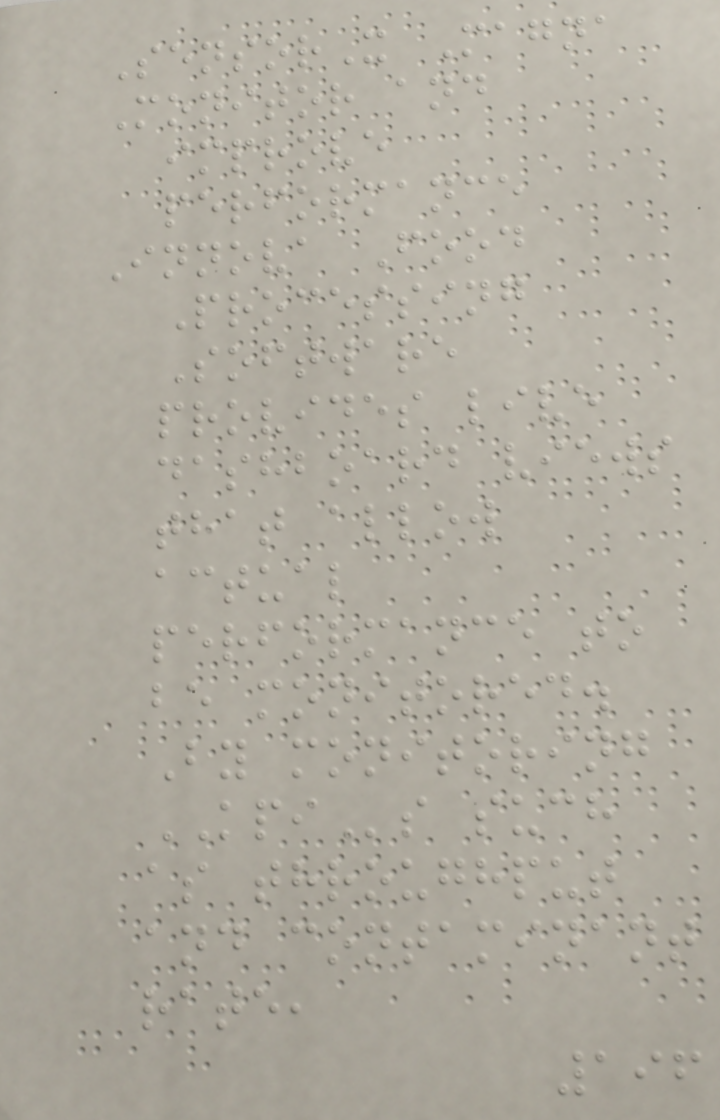SensorX Magna
Monitor and
improve
performance
Innova Food
Processing
Software
provides live
dashboard views
that allow
actual
performance to
be monitored.
By monitoring
KPIs such
as throughput
and contaminant
rate,
196
